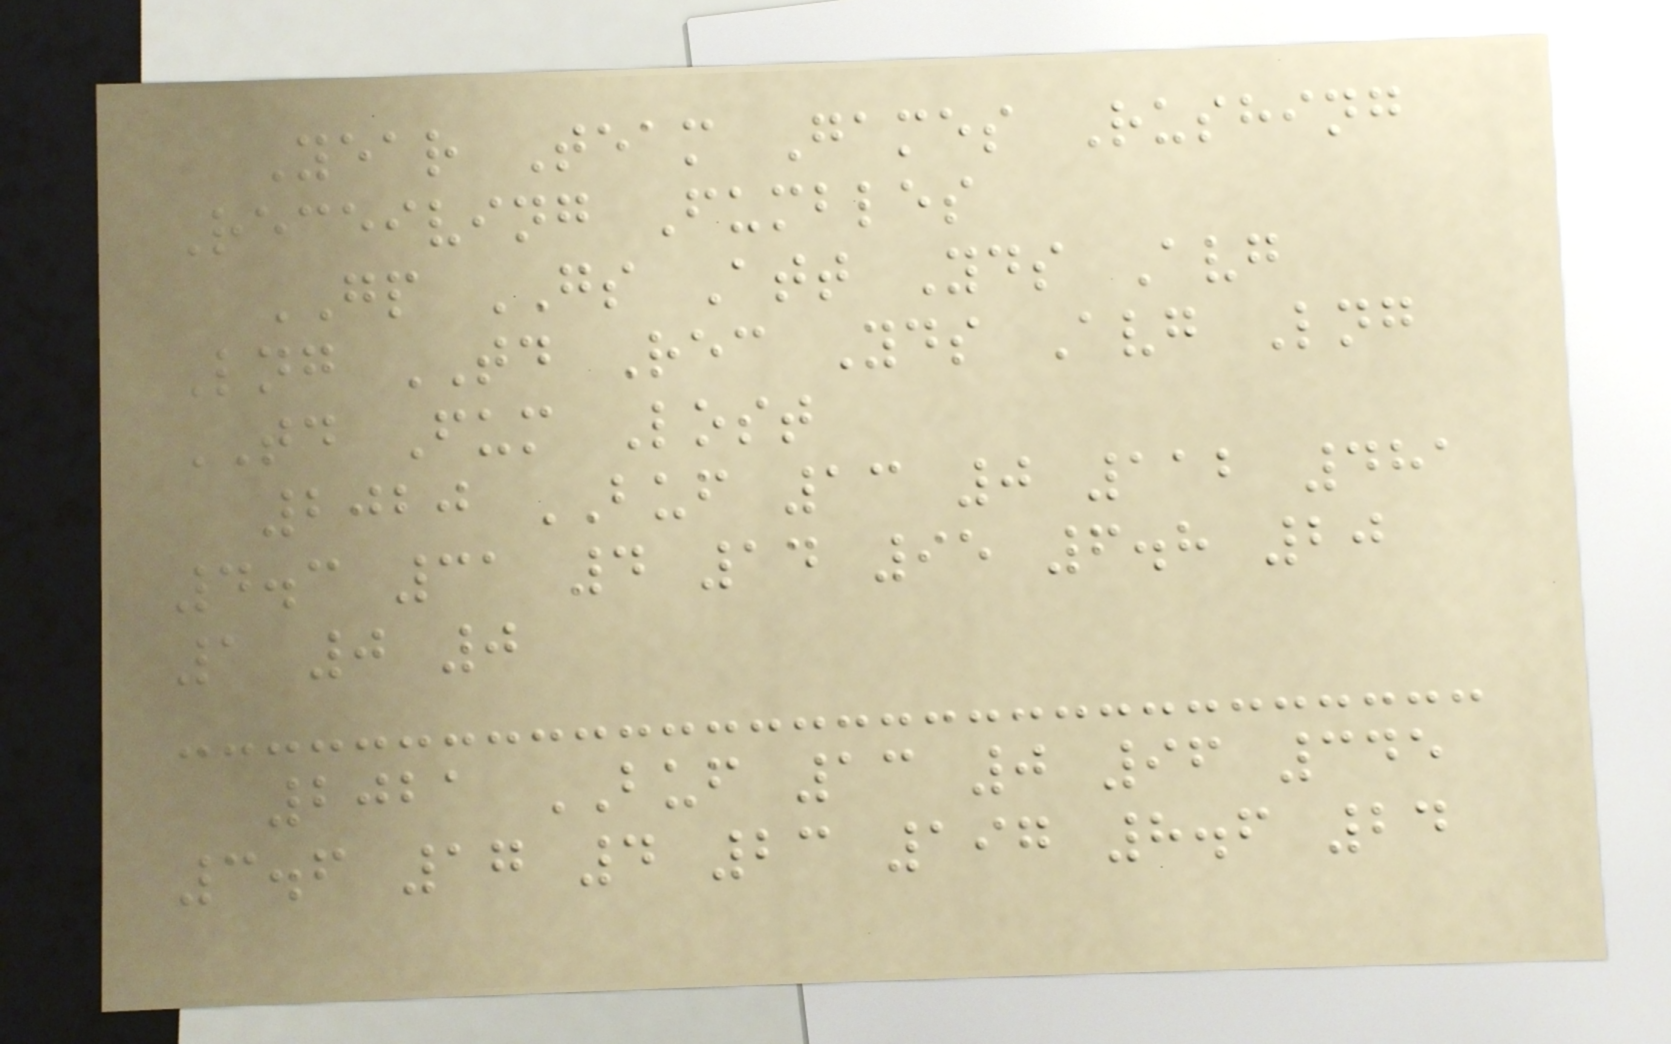Year Team Games Rushing
Receiving Fumbles
GP GS Att Yds Avg
Lng TD Rec Yds Avg Lng
TD Fum Lost
2020 BUF 13 0 112 481
4.3 31 4 14 95 6.8 20
1 0 0
2021 BUF 13 0 96 345
3.6 17 4 23 197 8.6 24
